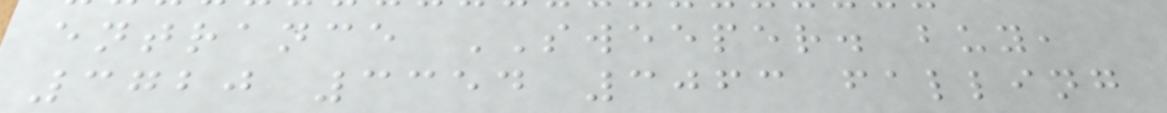entrance SWEEPER. buy,
3720 3354 3063 falling
